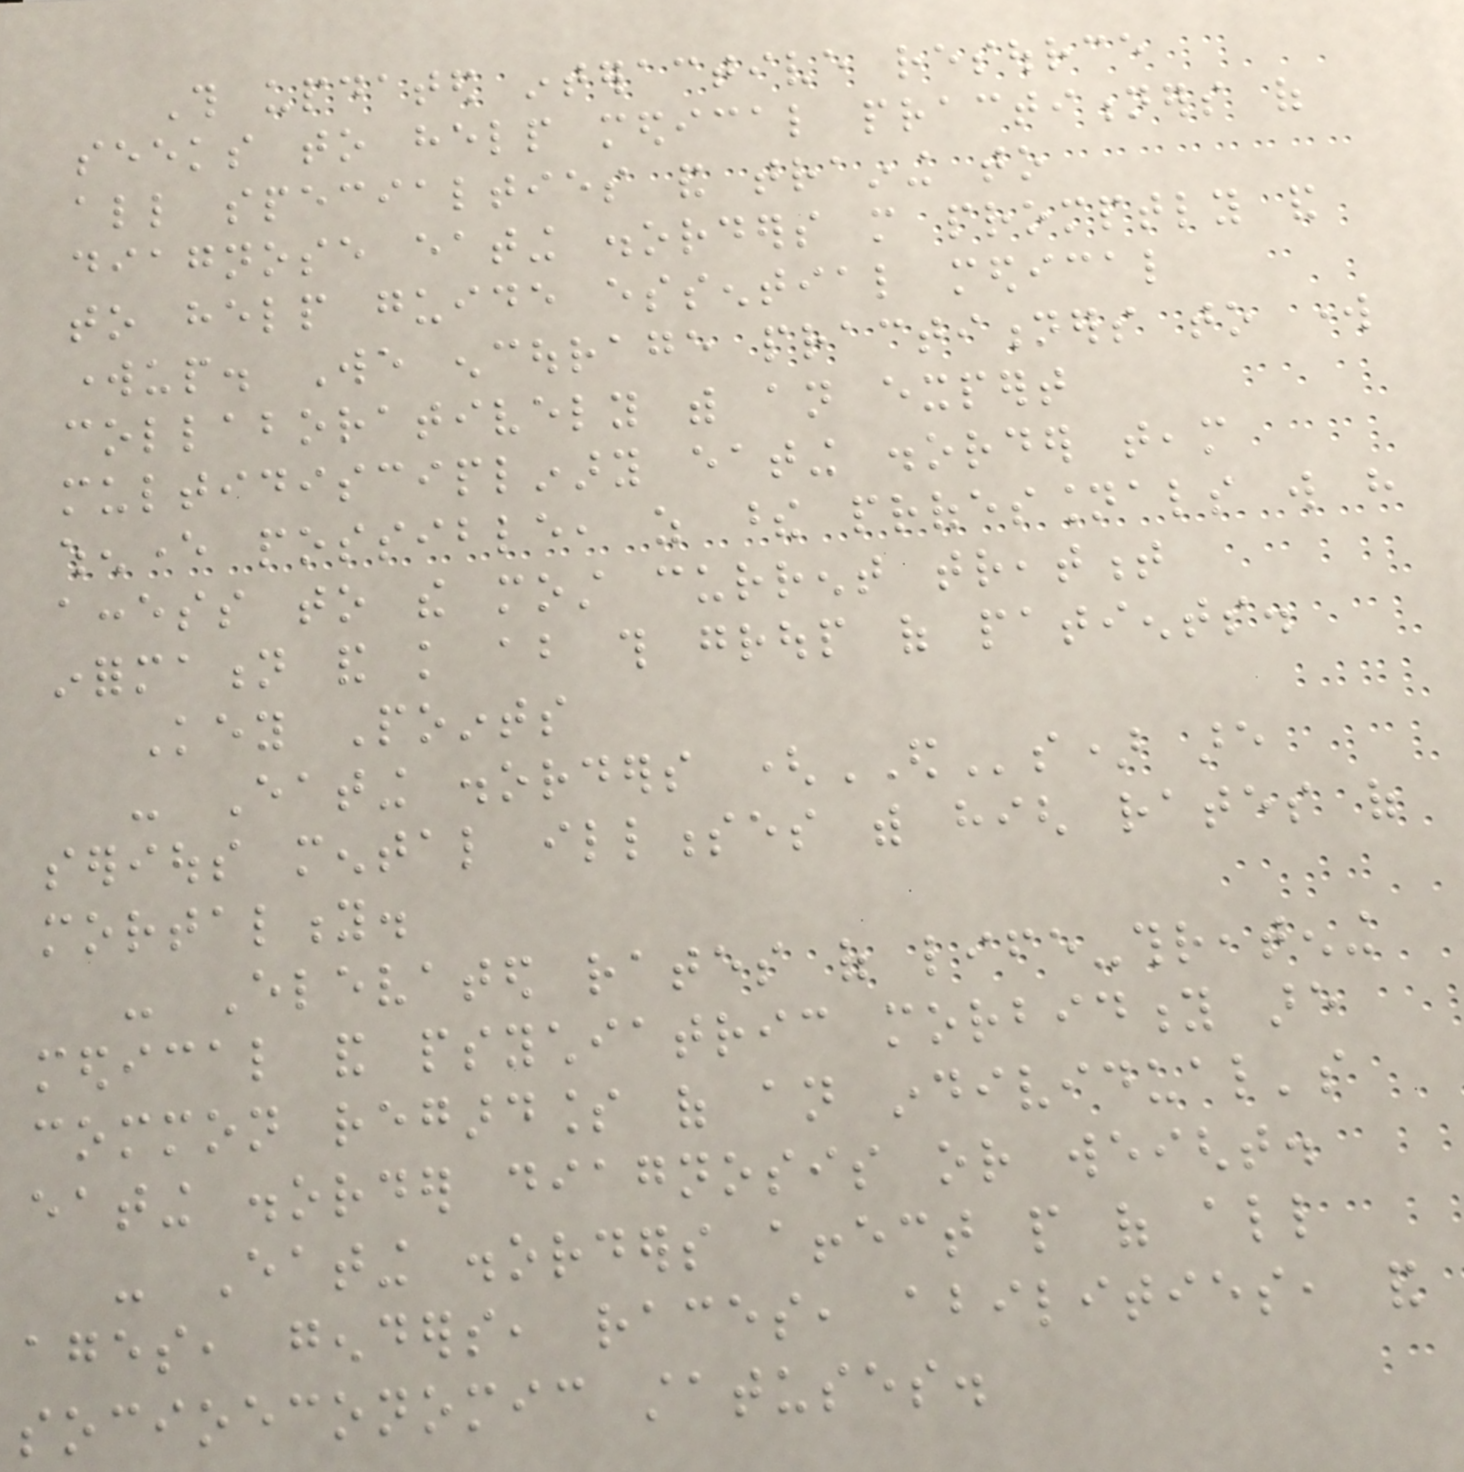This updated interactive resource
seeks to help medical practitioners of
all specialties and training to
diagnose eating disorders more promptly and
to help guide essential medical
workup. We encourage practitioners to work
collaboratively with an expert
multidisciplinary eating disorder team
whenever possible, as these professionals will have
access to the most current treatment
information and knowledge about this group of patients.
Key Points
- Eating disorders (EDs) are
serious mental illnesses with high rates of
mortality.
- Elevated rates of life-threatening
medical and psychiatric morbidity are
common regardless of an individual's
eating disorder diagnosis or weight.
- Eating disorders affect people of all
ages, genders, races, abilities, and
socioeconomic statuses.
